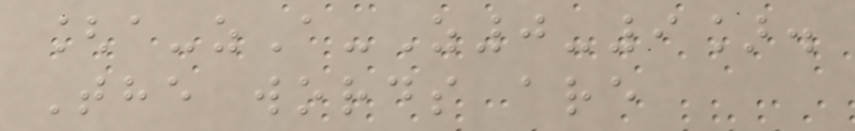[a-zA-Z0-9].
The words are
